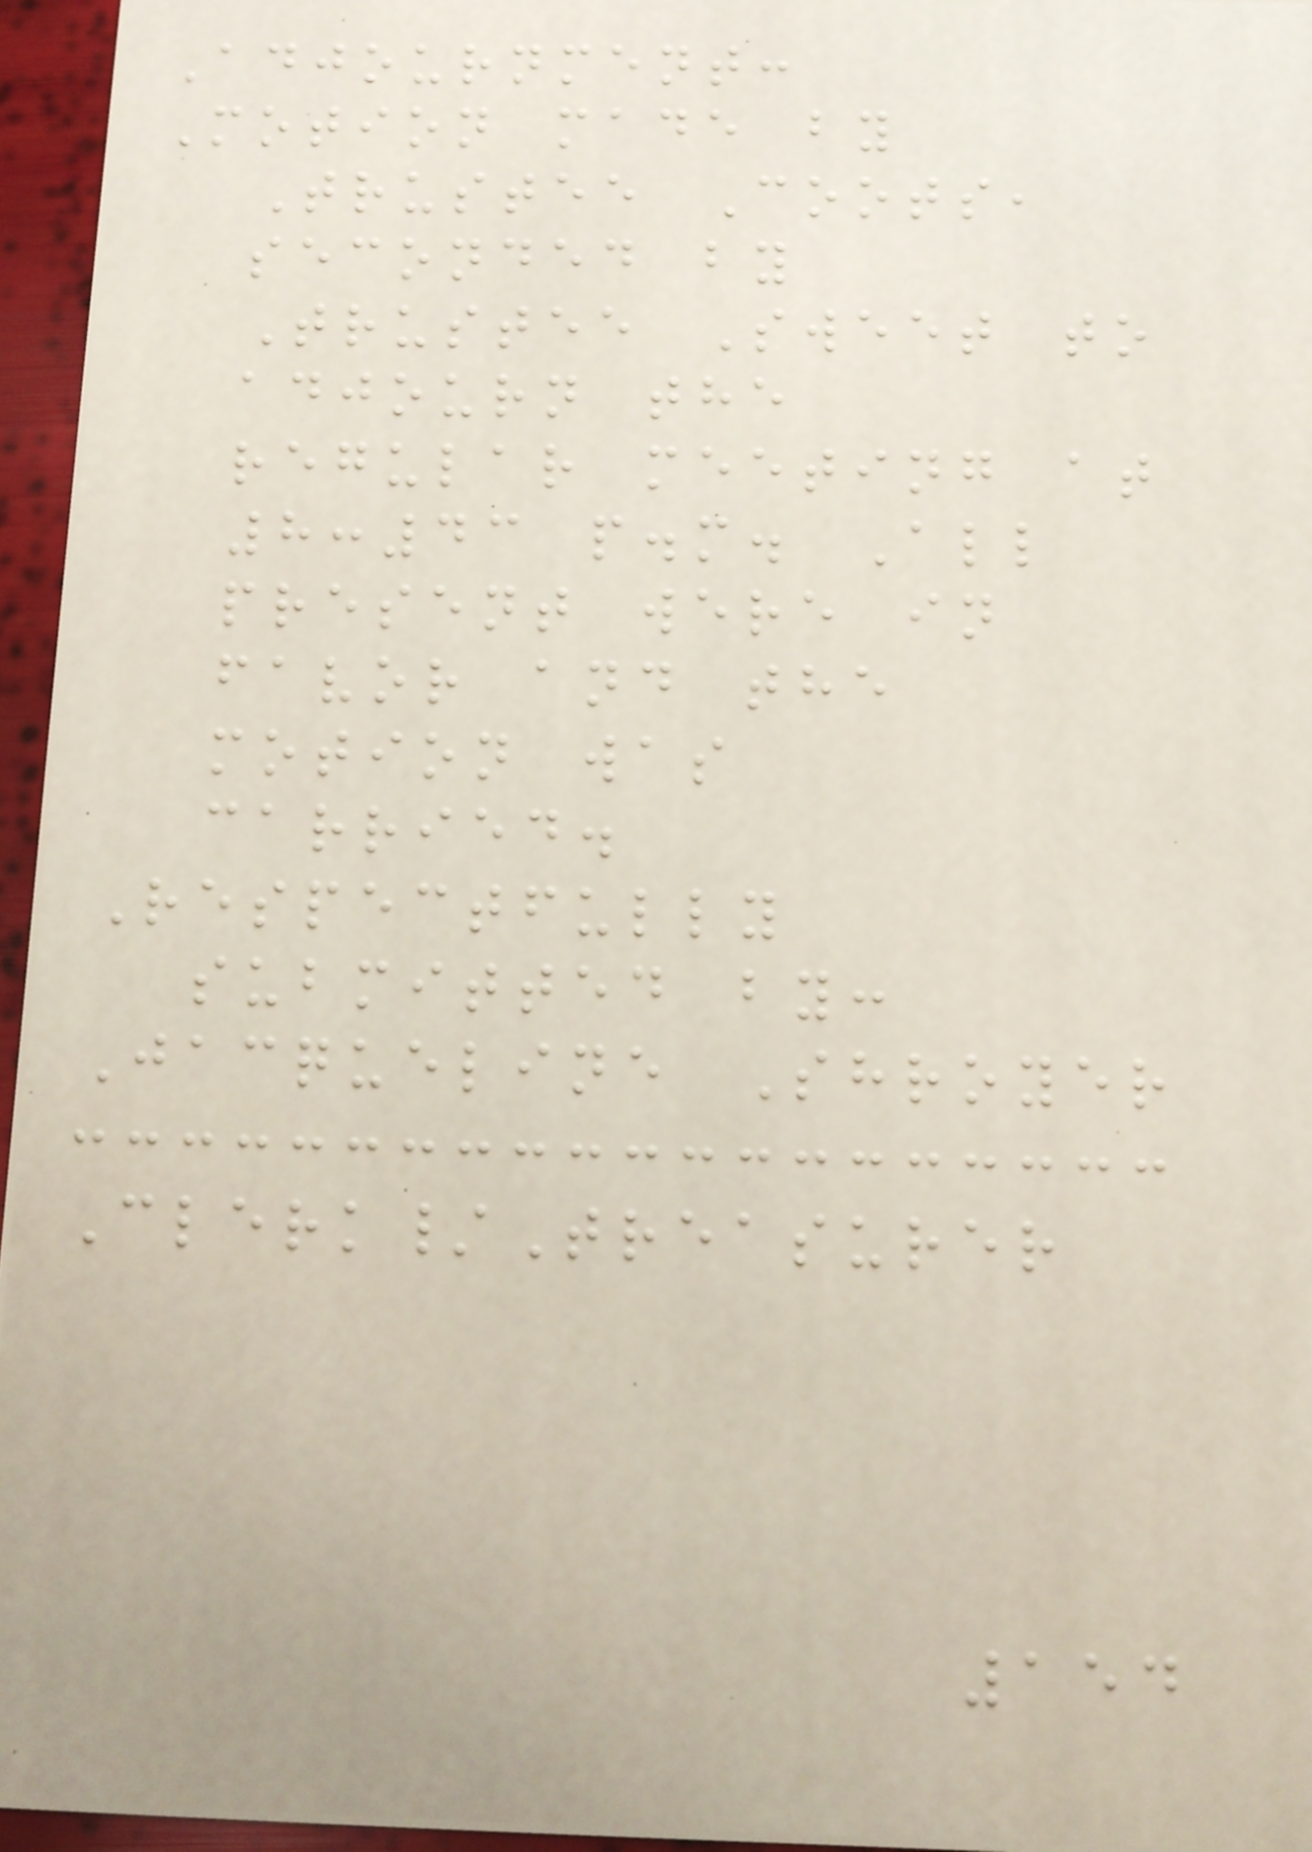Adjournment:
Motion made by
Trustee Coots,
seconded by
Trustee Sweet to
adjourn the
regular meeting at
8:43 p.m. All
present were in
favor and the
motion was
carried.
Respectfully
submitted by:
Jacqueline Shroyer
Clerk/Treasurer
154
